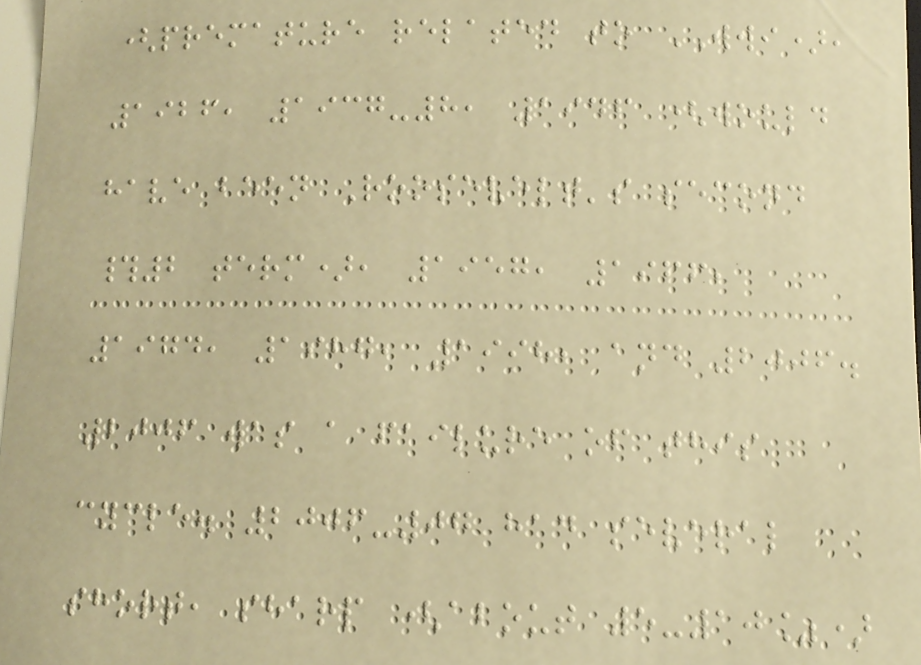(premature related to WWI),
1926, 1937-8, 1946 (would
have been Roosevelt's second
#2 term), 1957, 1966,
1974, 1987, 1998, and 2006.
2006 was a failure of this
cycle. 2006-07 had several
short, sharp (about 5-10%)
